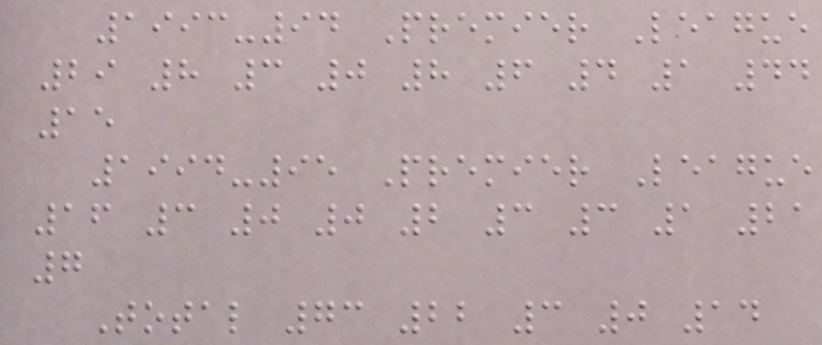1993-94 Premier League
29 8 3 0 8 6 4 1 44
15
1994-95 Premier League
16 3 0 0 2 3 3 1 21
7
Total 73 22 3 0 14
